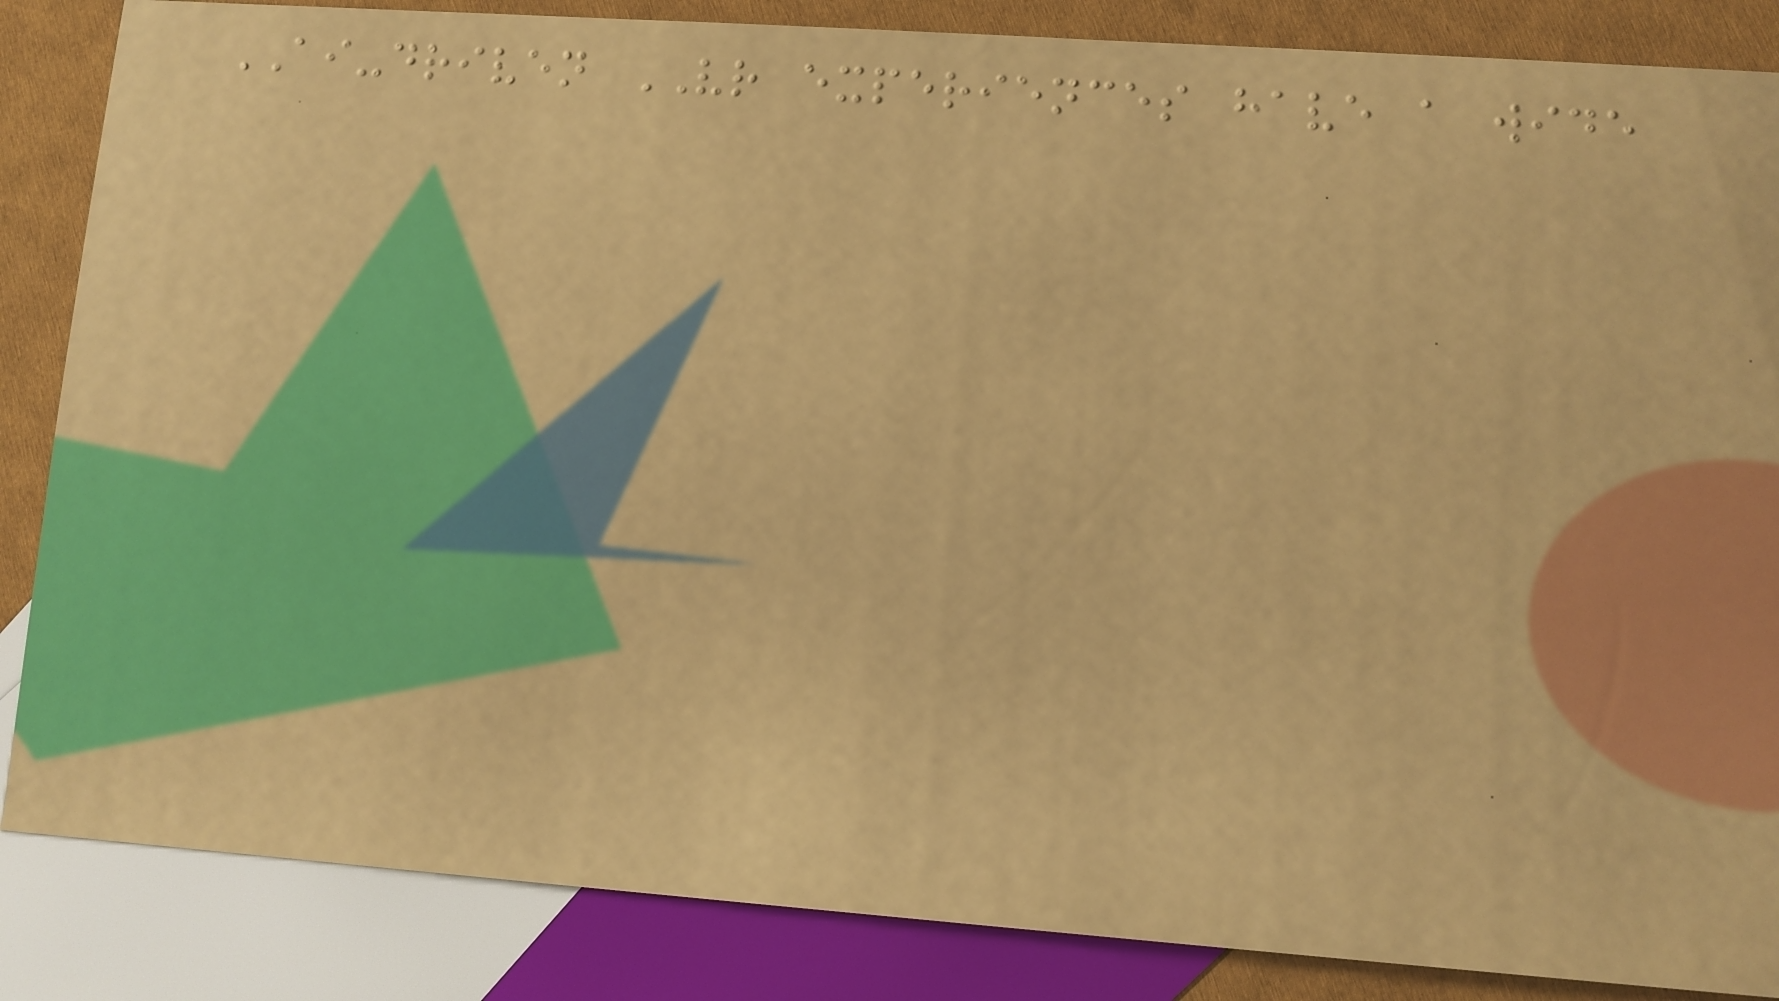AI-driven VR experiences have a wide
